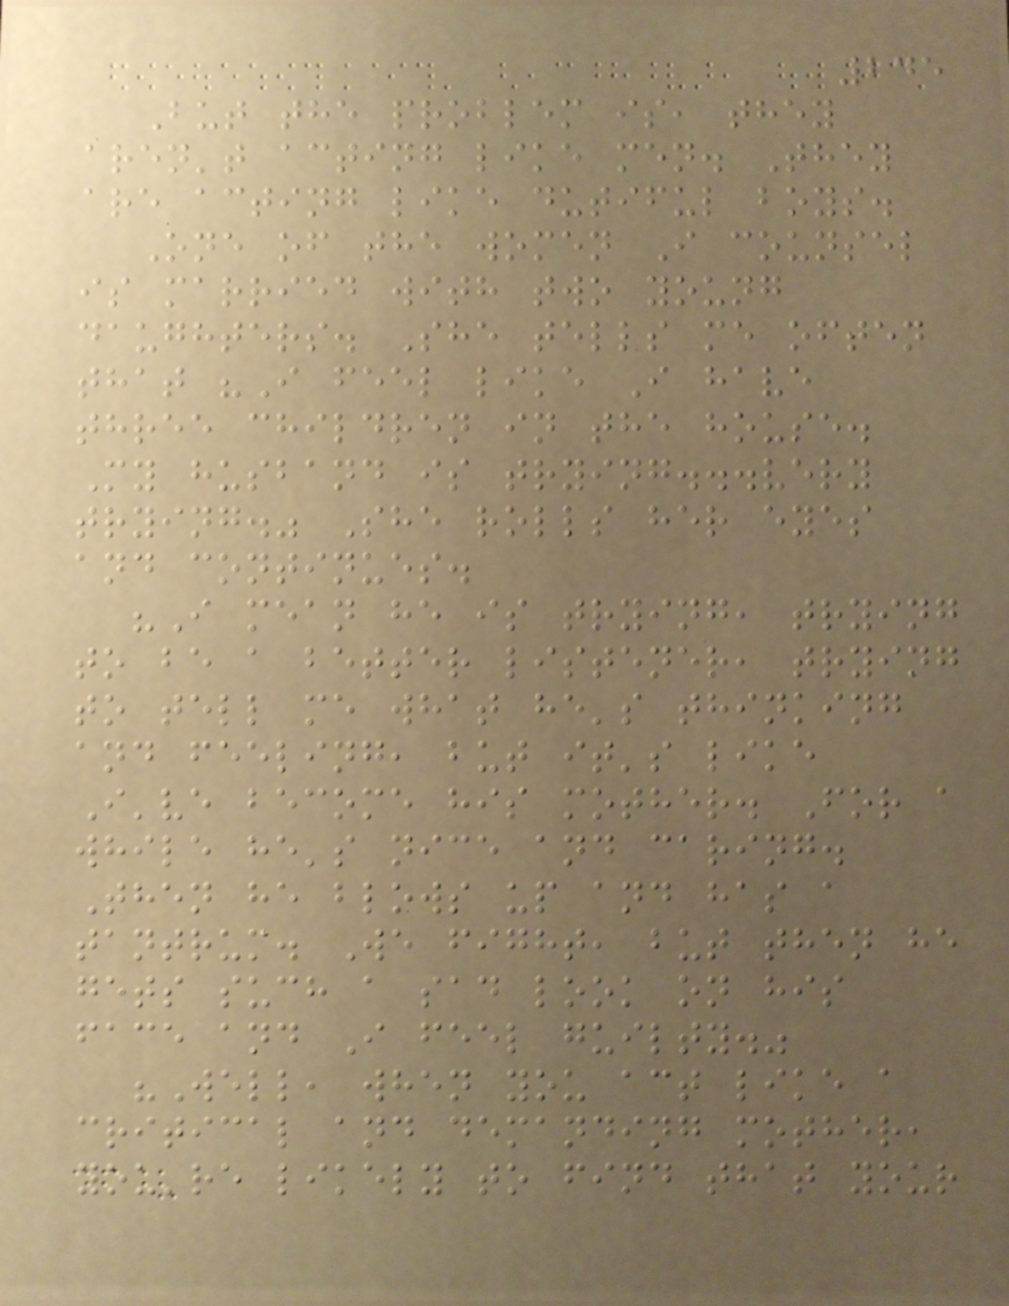245
But the problem is, they
aren't acting like men. They
are acting like dutiful boys.
One of the women I counsel
is married with two young
daughters. She tells me often
that "I feel like I have
three children in the house.
My husband is trying...very
trying." She rolls her eyes
and continues.
"I mean he is trying, trying
to be a better listener, trying
to tell me what he's thinking
and feeling, but it's like
I've become his mother. For a
while he's nice and caring.
Then he blows up and has a
tantrum. We fight, but then he
gets such a sad look on his
face and I feel guilty."
"Well, when you act like a
critical and demanding mother,
you're likely to find that your
